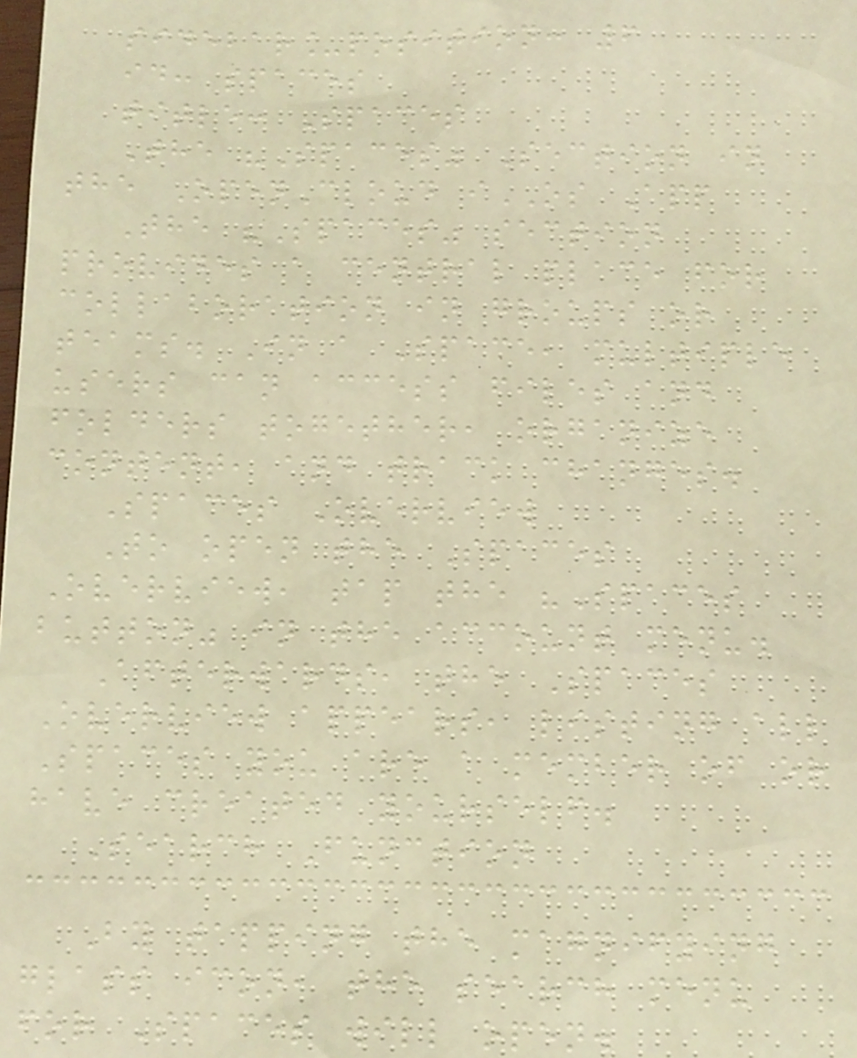sidebar_position: 6
id: spaces
title: Spaces
The "Spaces" Section in
the OpenCloud iOS App
The "Spaces" section
provides a central place for
collaboration in groups or
teams. In a Space, multiple
users can access files and
folders together, organize
content, and track changes.
Spaces Overview
To open the Spaces
Overview, tap the "Spaces
button" in the account menu.
Afterwards, the Spaces
Overview appears, listing all
Spaces you are a member of or
have created yourself.
Search Function
By tapping the magnifying
glass icon, the search menu
for Spaces will open.
